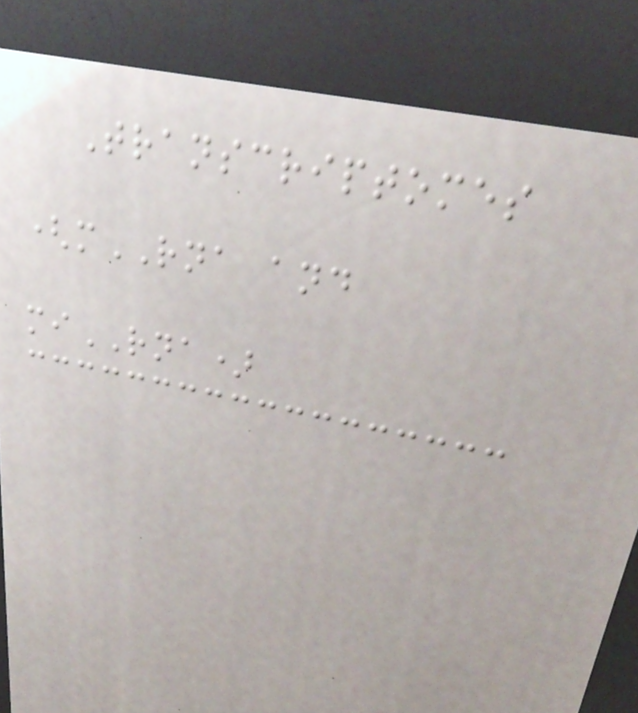Transcriptomes
(mRNA and
miRNA)
